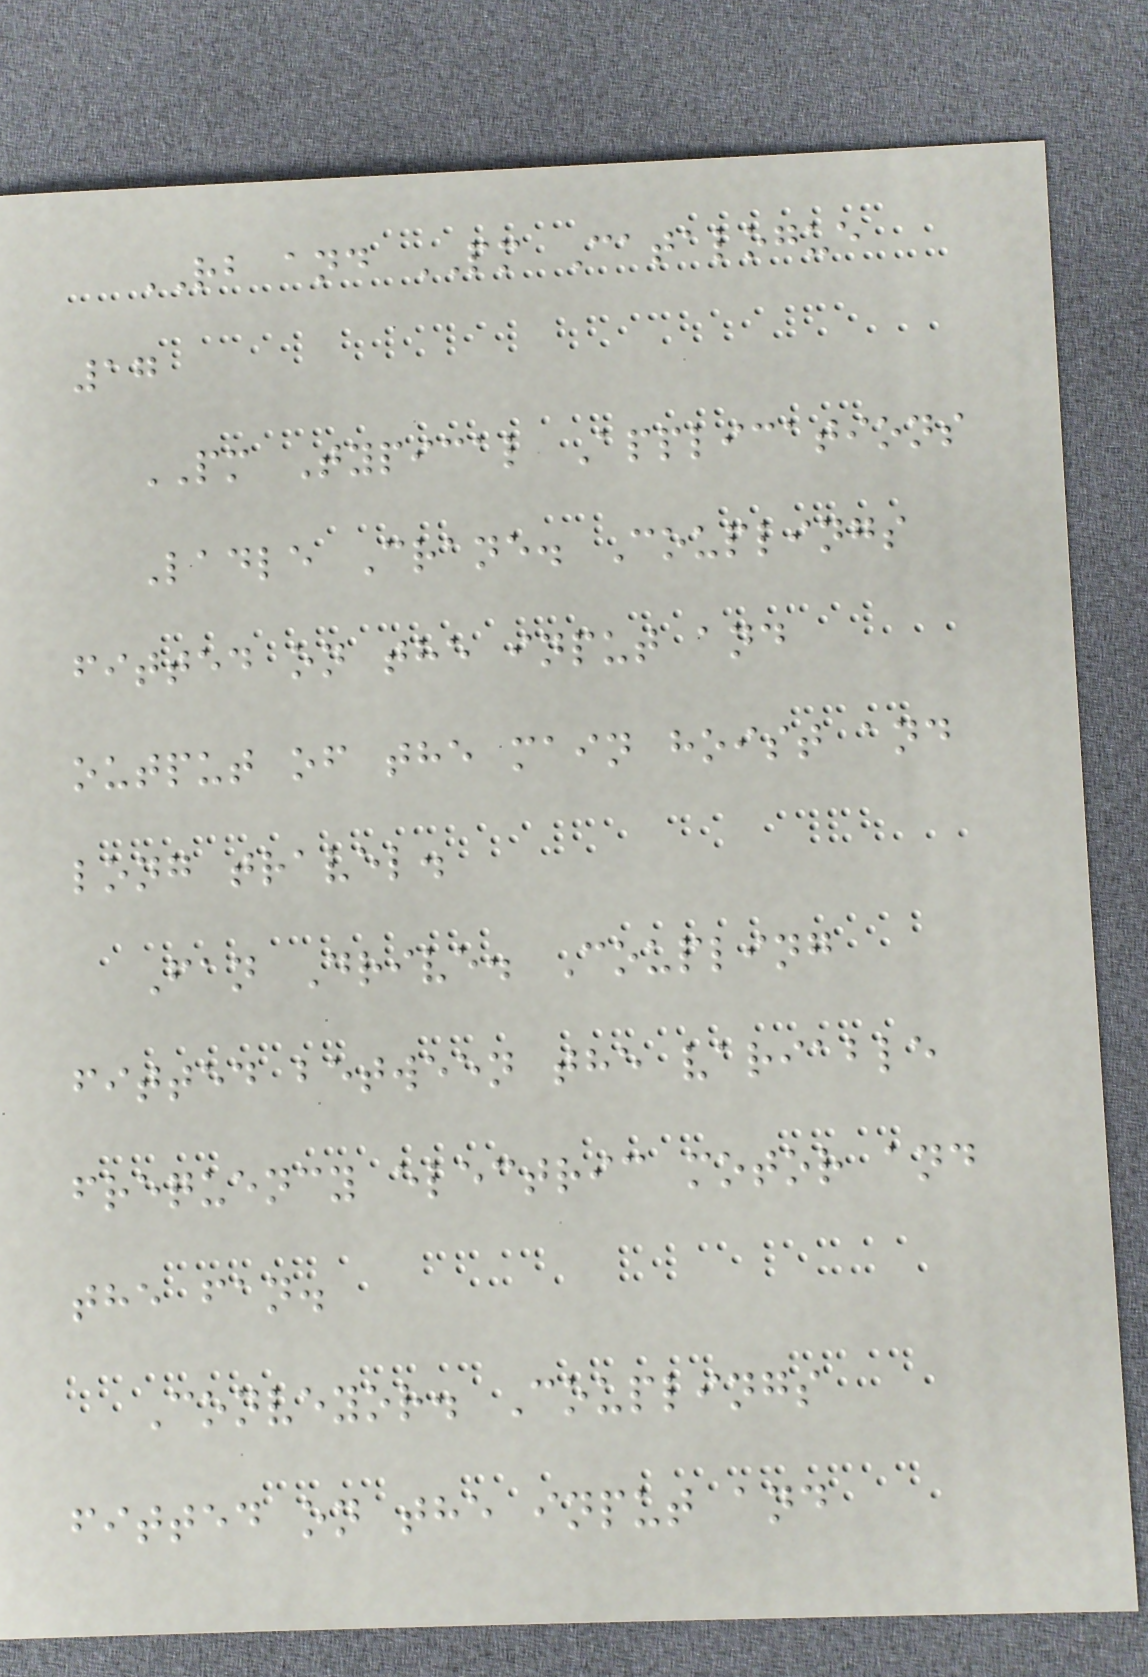RB and PM Catalogue
17
PM Typical Applications
Ladle Crane. Couplings
fitted on the input and
output of the main hoist and
long travel.
Fan Drive. Coupling
fitted between the variable
frequency electric motor and
the fan.
Conveyor. Couplings
fitted on the input and
